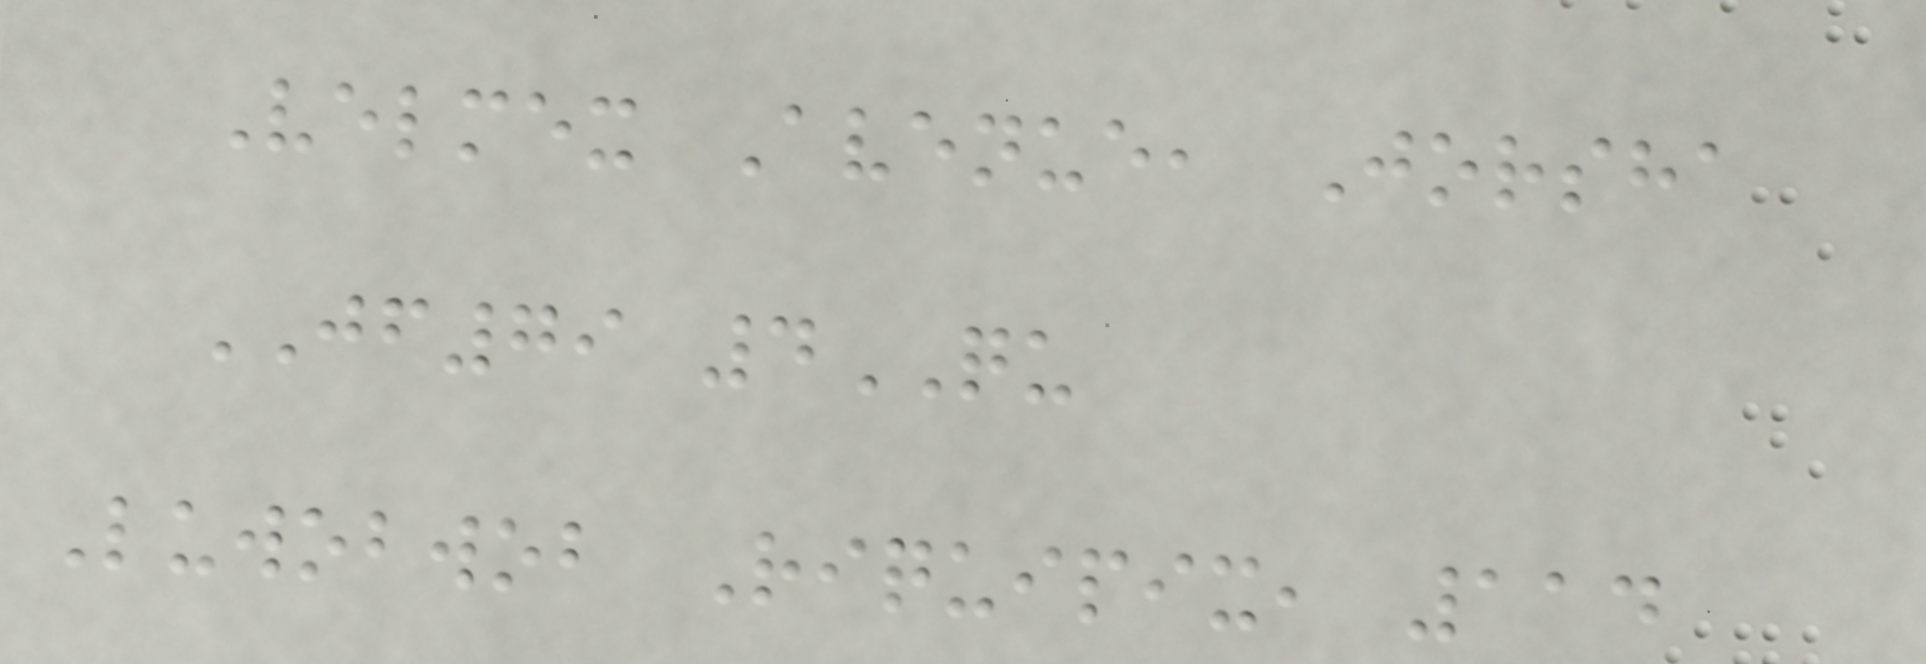Velmex Avenue, Jorsha
JF79 4QU
Luwobwob Riquipix, 114
